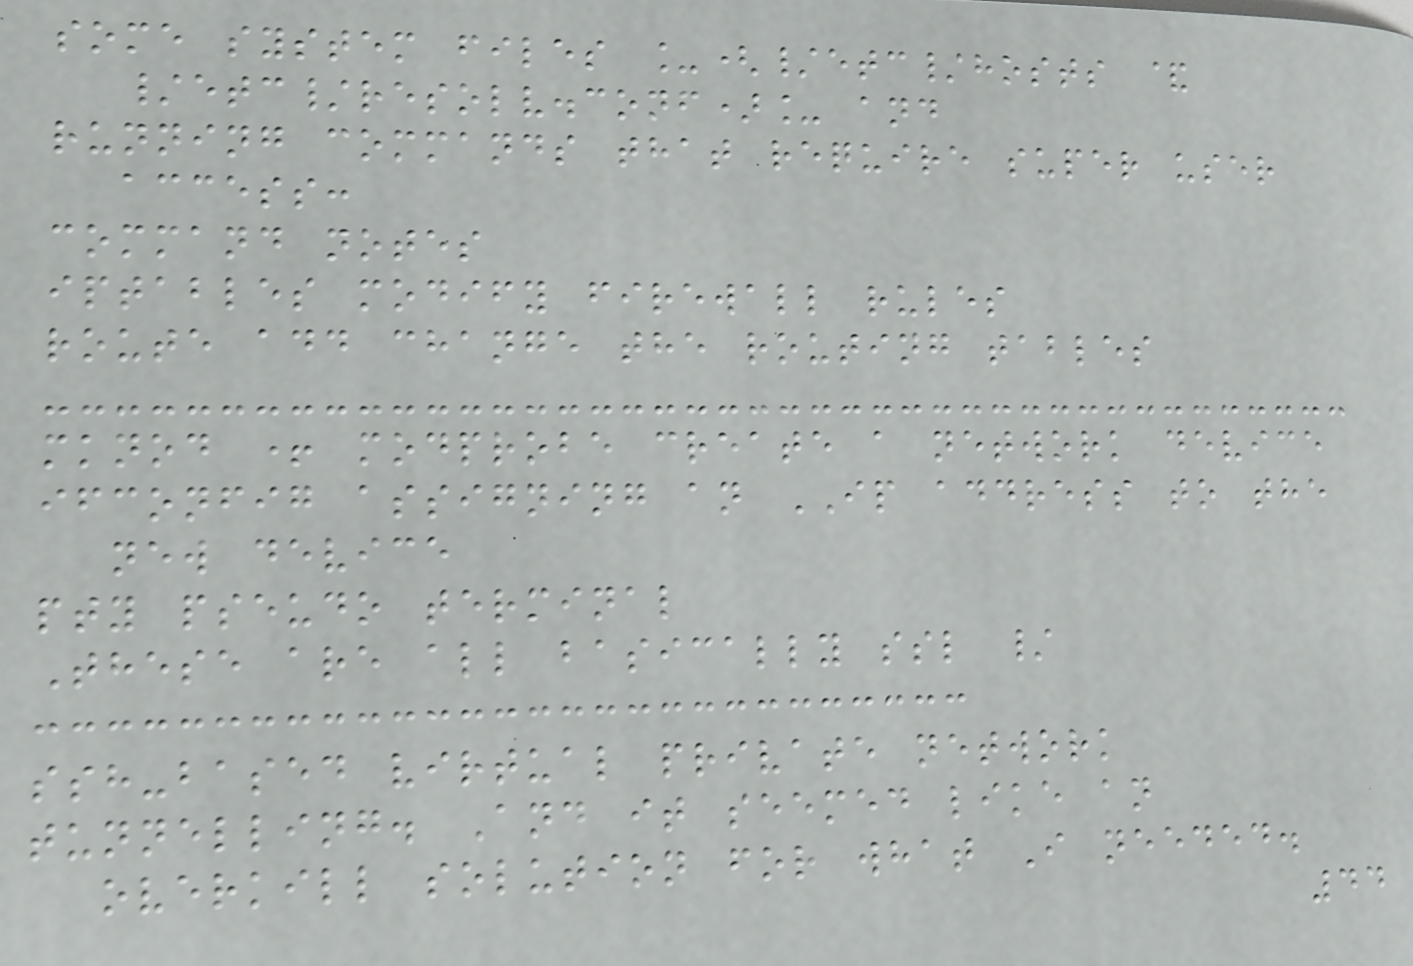some system files _(/etc/hosts &
/etc/resolv.conf)_ and
running commands that require super user
access:
command notes
iptables modify firewall rules
route add change the routing tables
mknod + modprobe create a network device
ifconfig assigning an IP address to the
new device
pty pseudo terminal
These are all basically ssl /
ssh-based virtual private network
tunnelling. And it seemed like an
overkill solution for what I needed.
44
